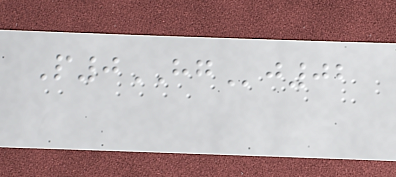P0HGj02
